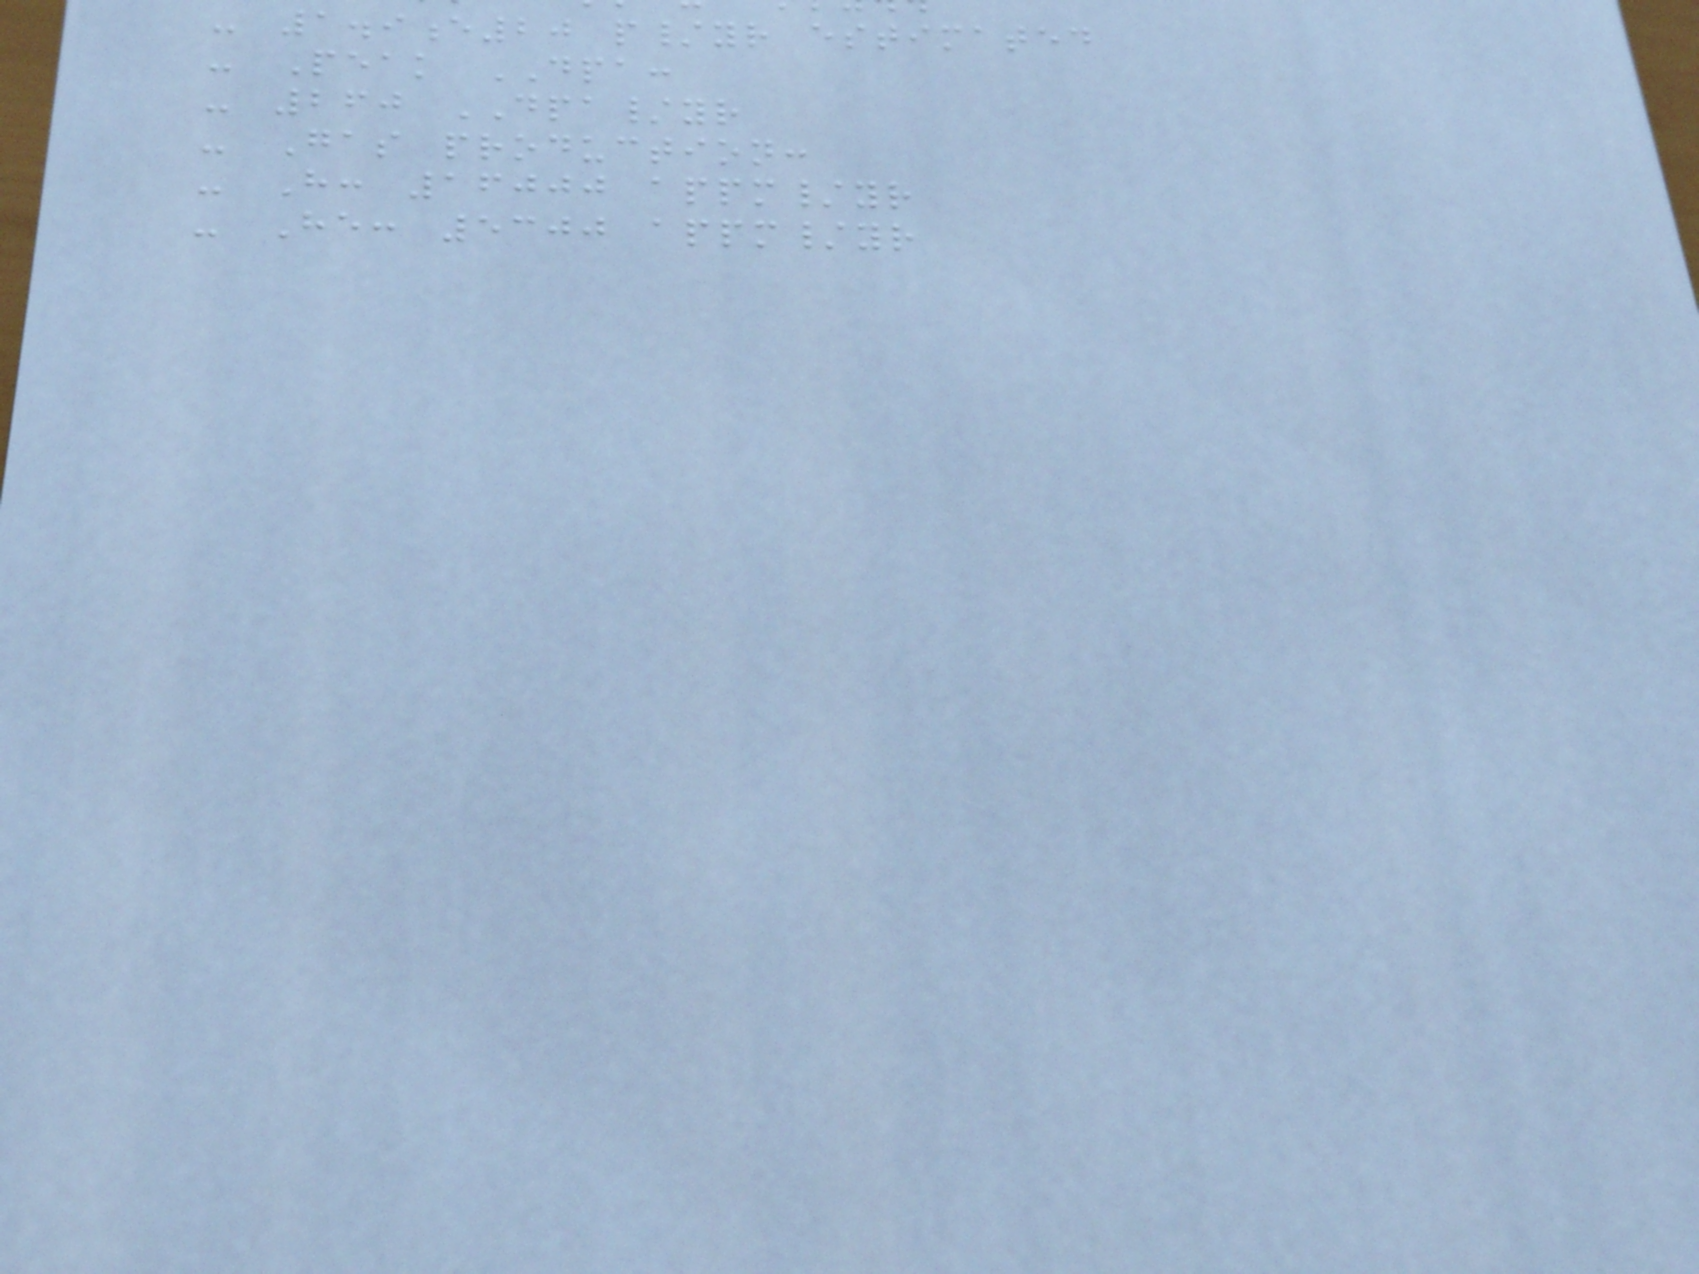- 1.9e20 p/yr estimated
- Peak DPA:
- 260 DPA/yr
- Gas production:
- H: 16000 appm/yr
- He: 5300 appm/yr
